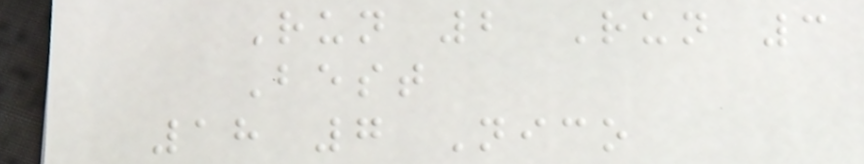Run 2 Run 3
Best
18 7 Nico
